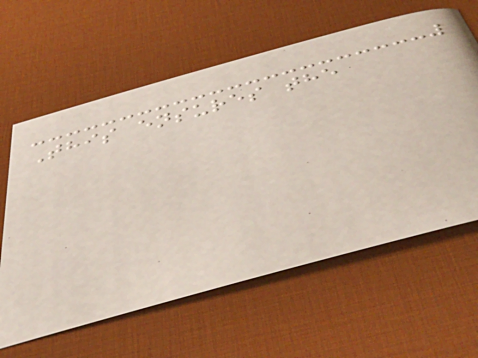This ensures the
